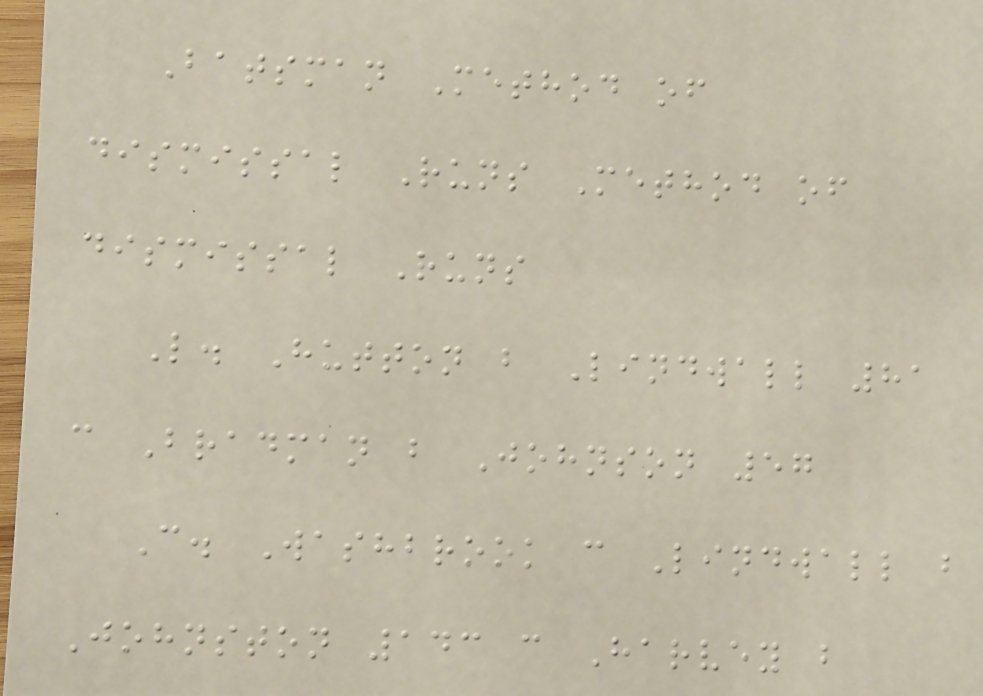Batsman Method of
dismissal Runs Method of
dismissal Runs
L. Hutton b Lindwall 81
c Bradman b Johnson 57
C. Washbrook c Lindwall b
Johnston 143 c Harvey b
